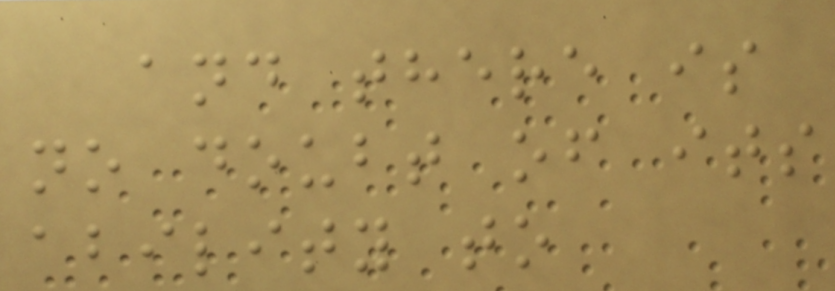and there is
no doubt of its
ability to
